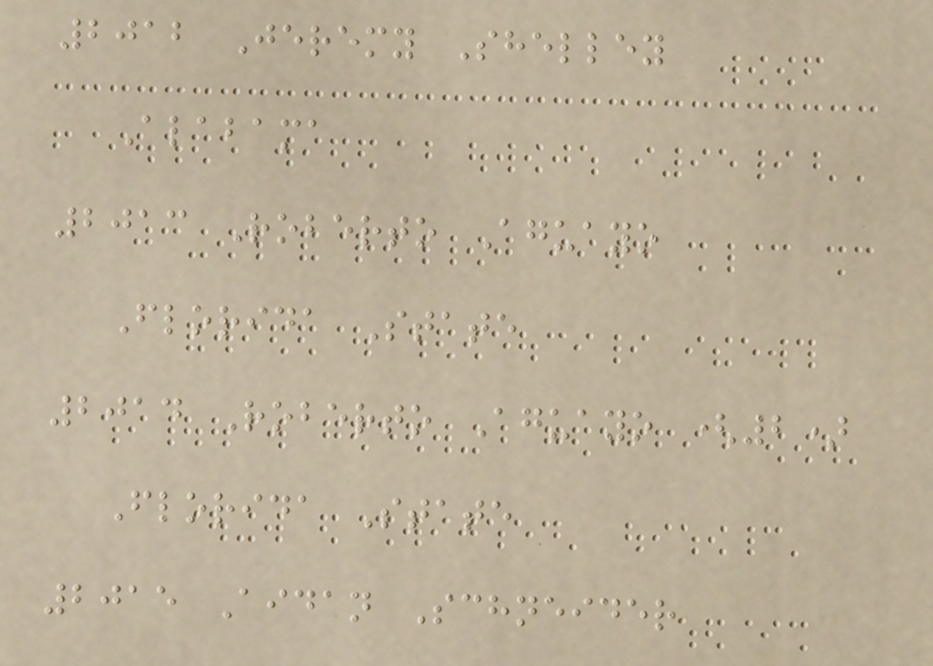2012 Jeremy Shelley
Alabama
2013 Roberto Aguayo
Florida State
2014 Roberto Aguayo (2)
Florida State
2015 Aidan Schneider
